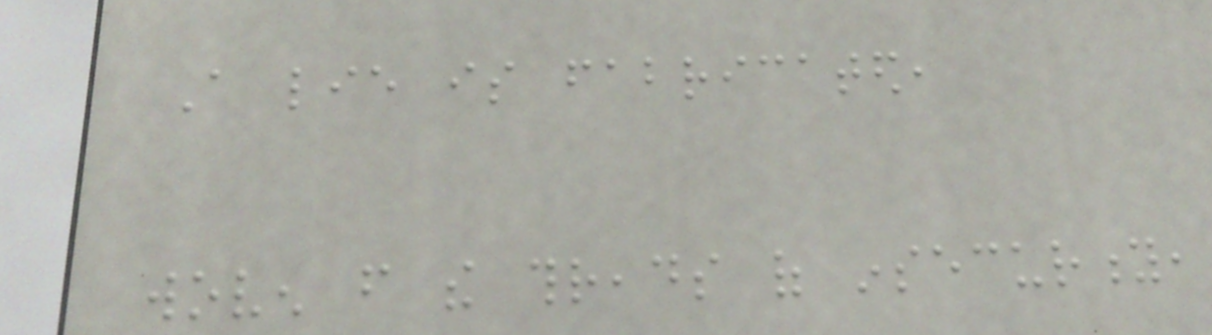A lie is fabricated,
woven from the threads of insecurity,
